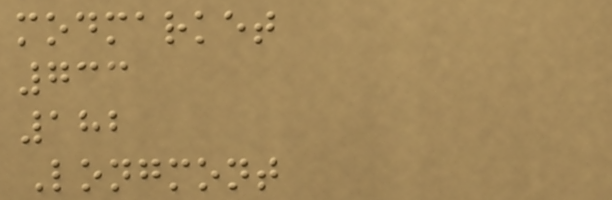modmarket
733
182
Longmont
